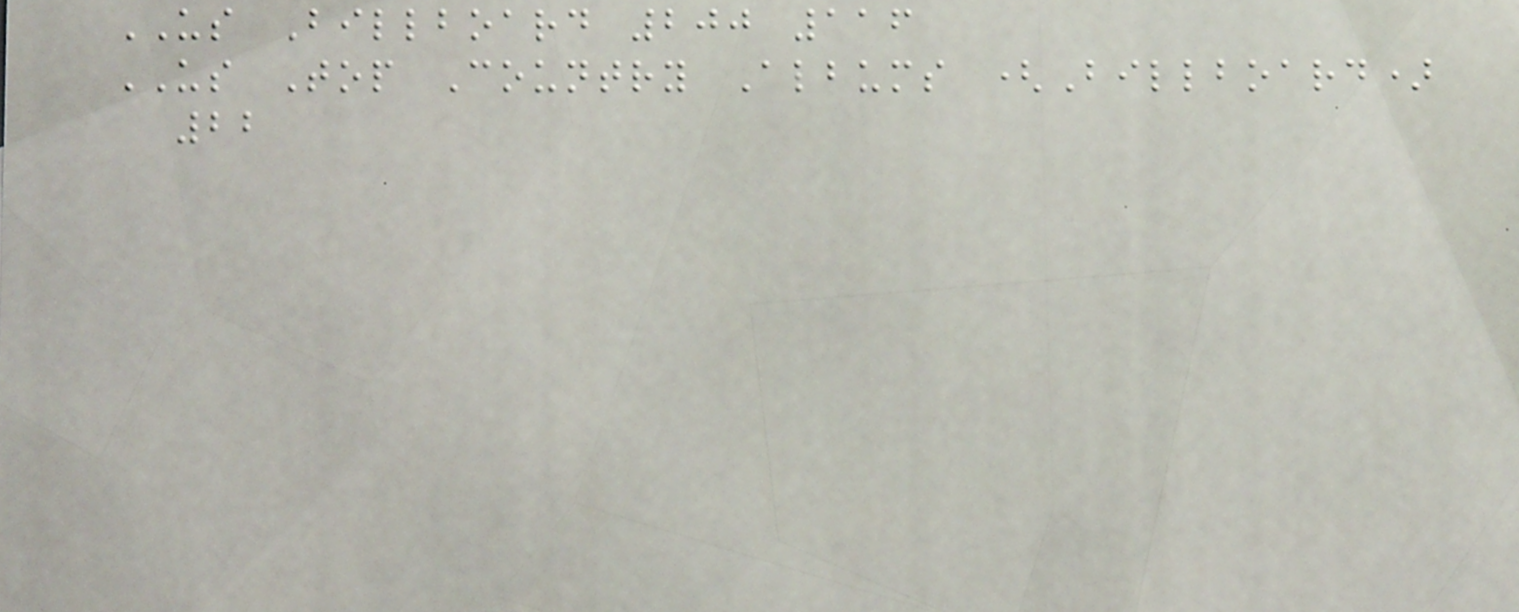US Billboard 200 116
US Top Country Albums (Billboard)
22
